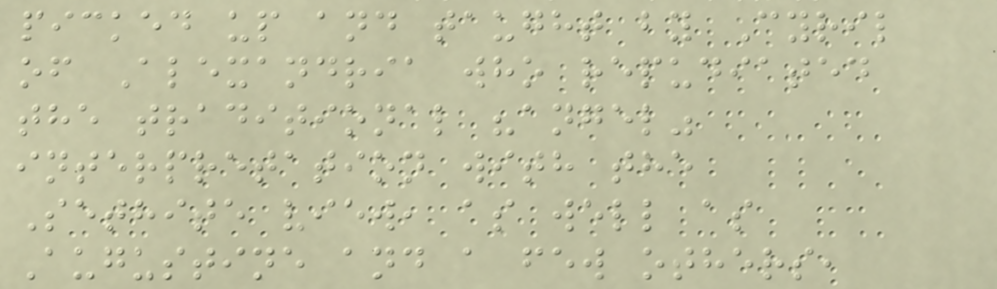picked up and taught by Cyril
of Alexandria who repudiated
the traditional "angel"
interpretation with the
Sethite view, as well as
Augustine and a few others,
